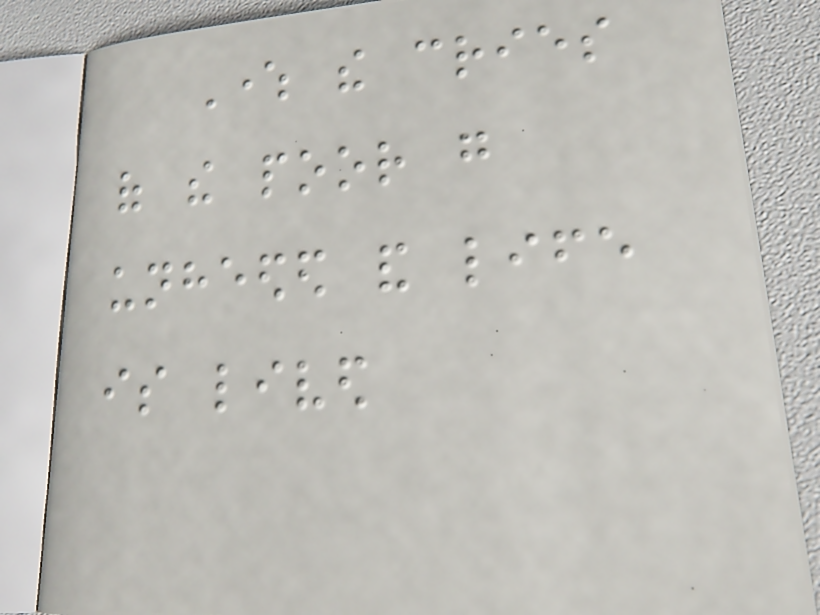Where the cries
of the poor go
unheeded and life
is lived
